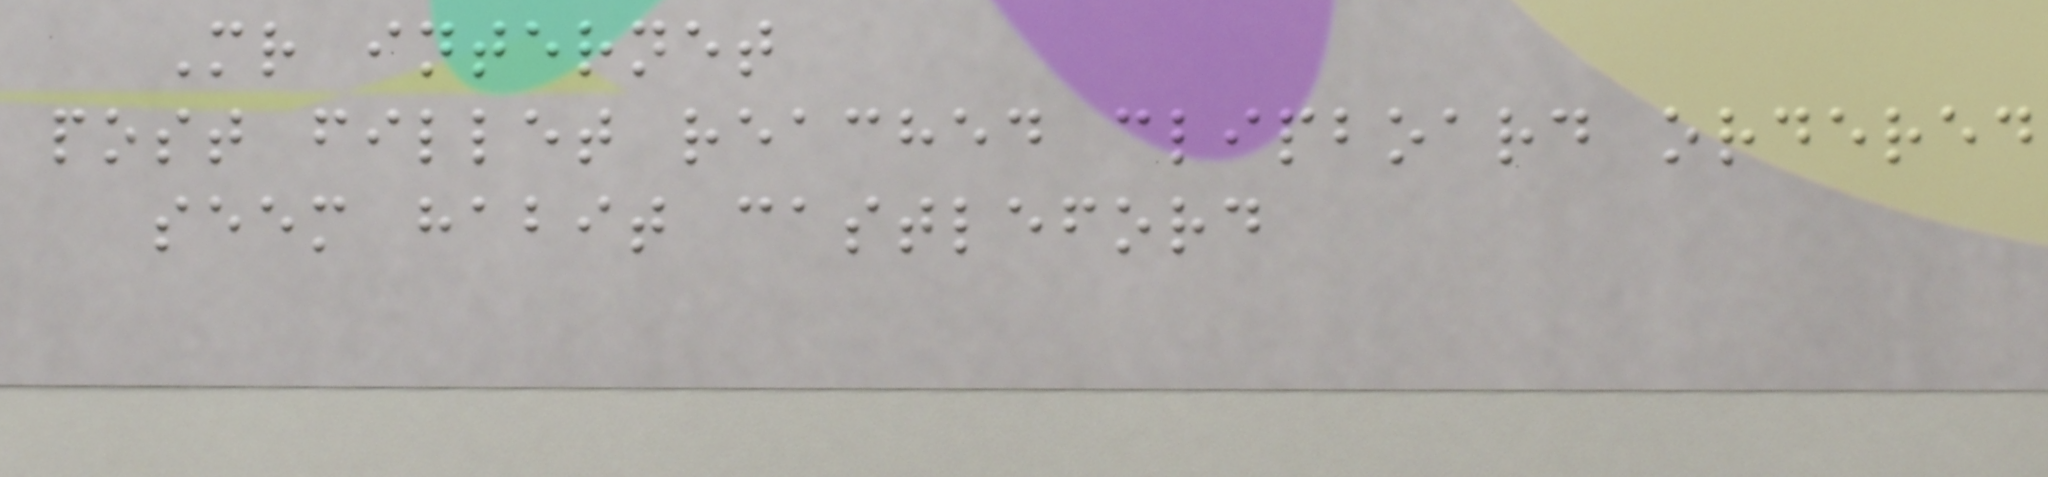Mr internet
post fillet reached clipboard ordered
seem habit castleford
